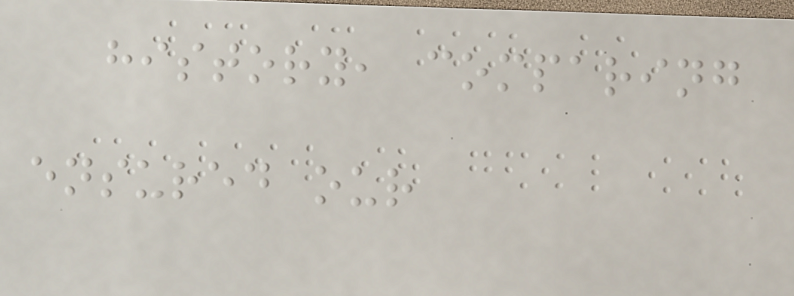history, comparing
ensured our
